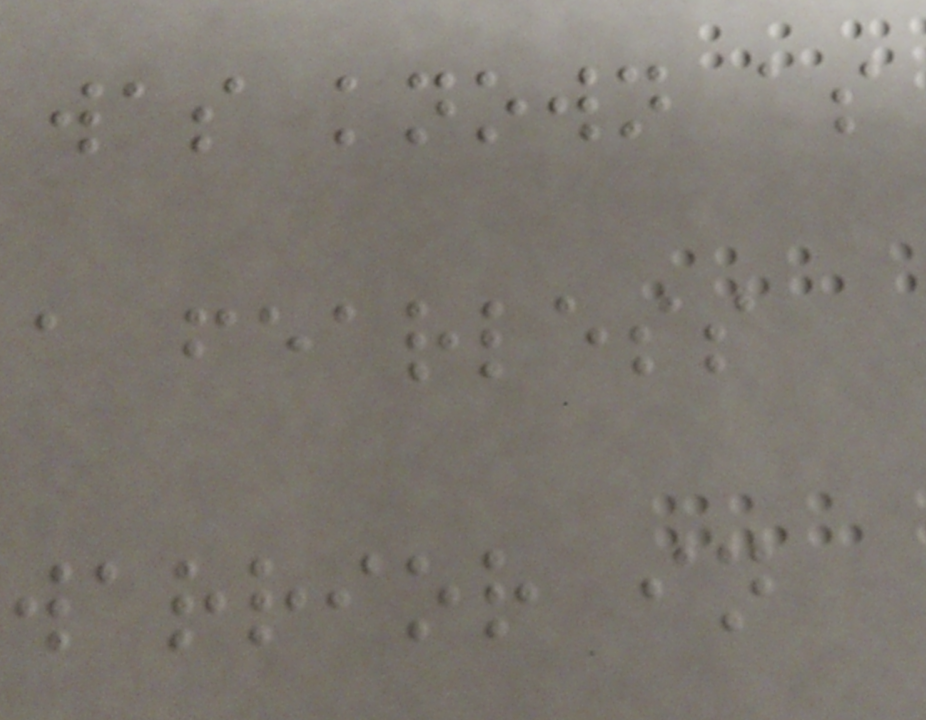was known as
a fearless
warrior in
